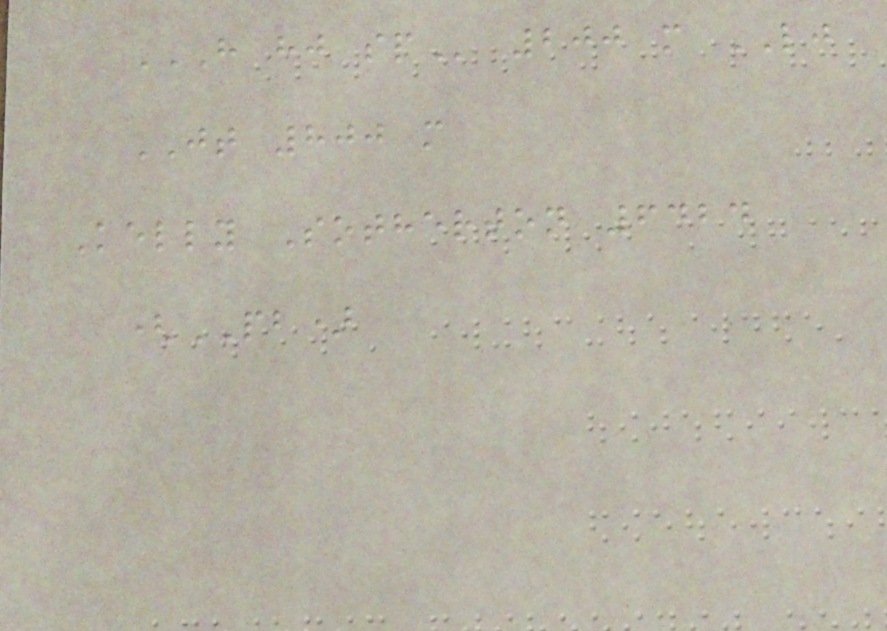H HJ SP 200 m LJ
JT 800 m
Kelly Sotherton 6424
(PB)
